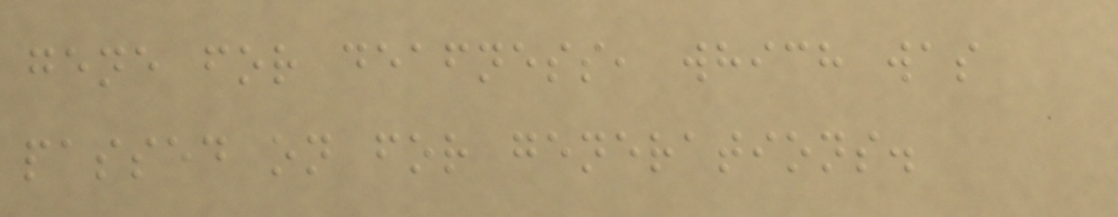gene for deafness, which was
passed on for generations.
